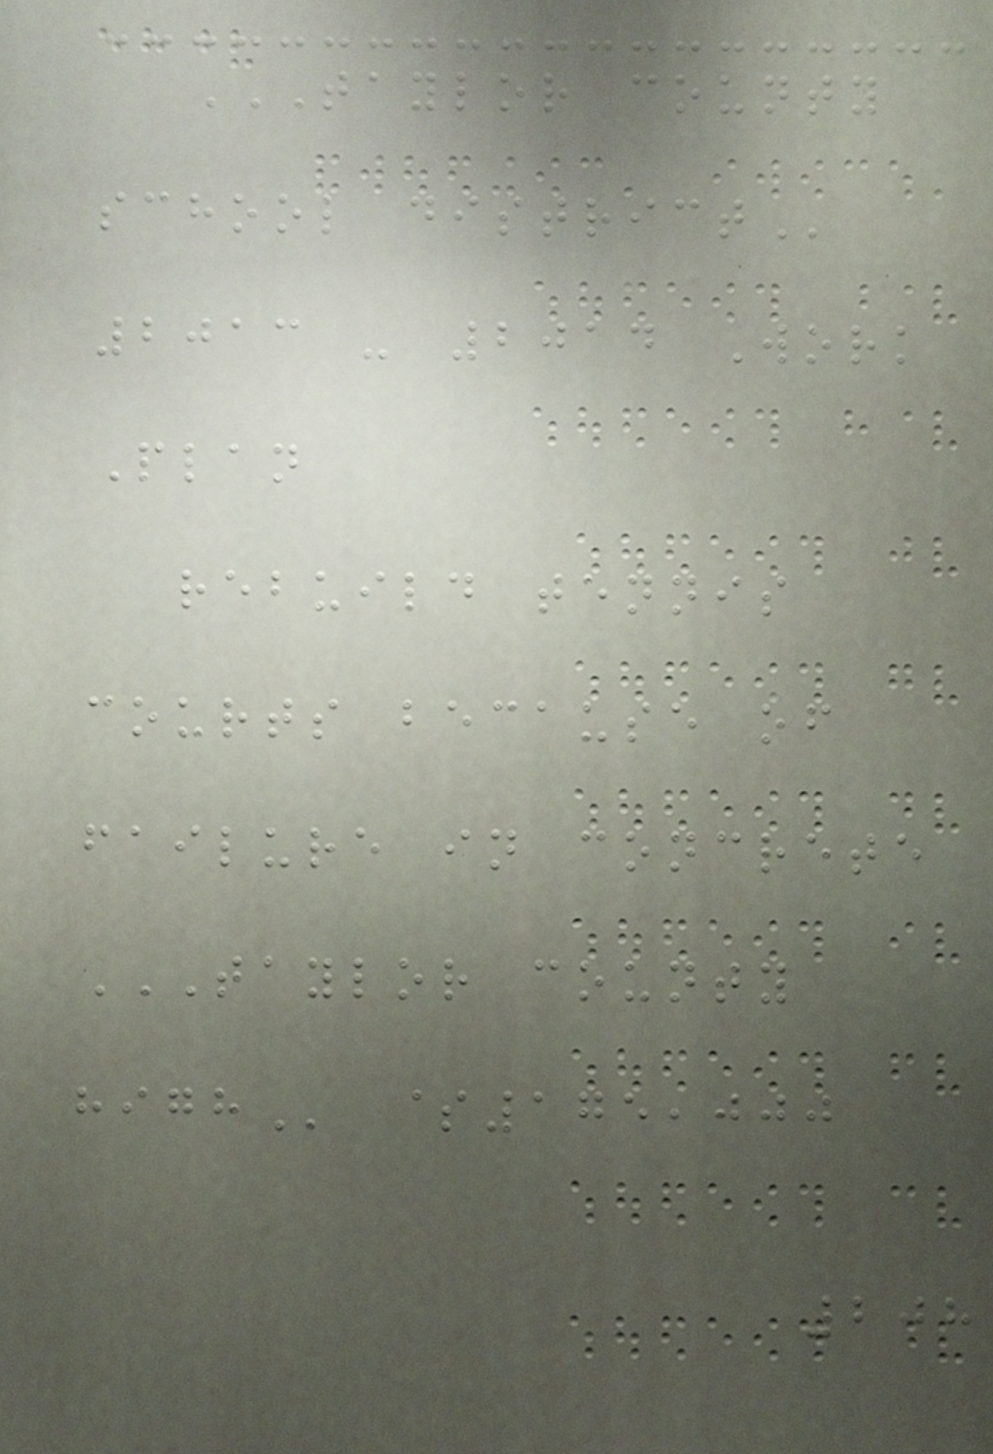TAYLOR COUNTY
SCHOOL DISTRICT
2013 - 2014 Work
Plan
rebuild tennis
courts because of
failure in concrete
TAYLOR COUNTY
HIGH $175,000
208
